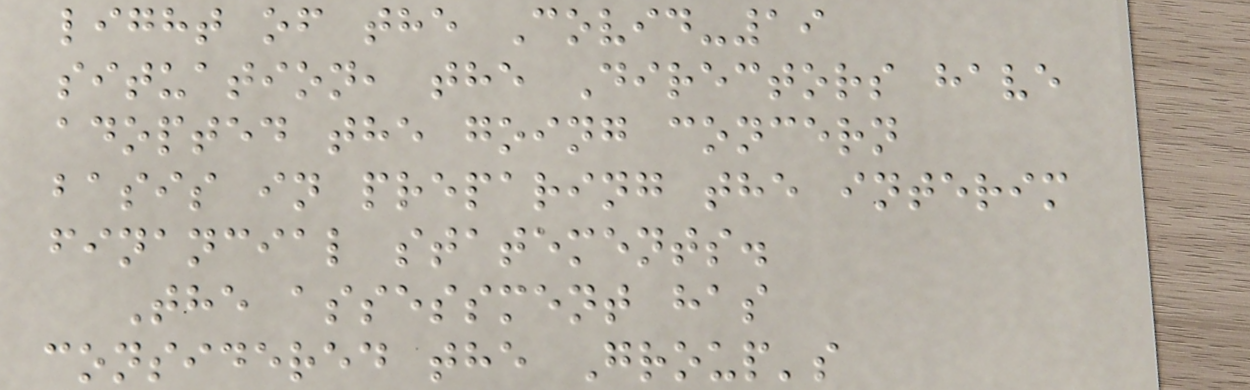light of the Covid-19
situation, the Directors have
adopted the going concern
basis in preparing the interim
financial statements.
The assessment has
considered the Group's
